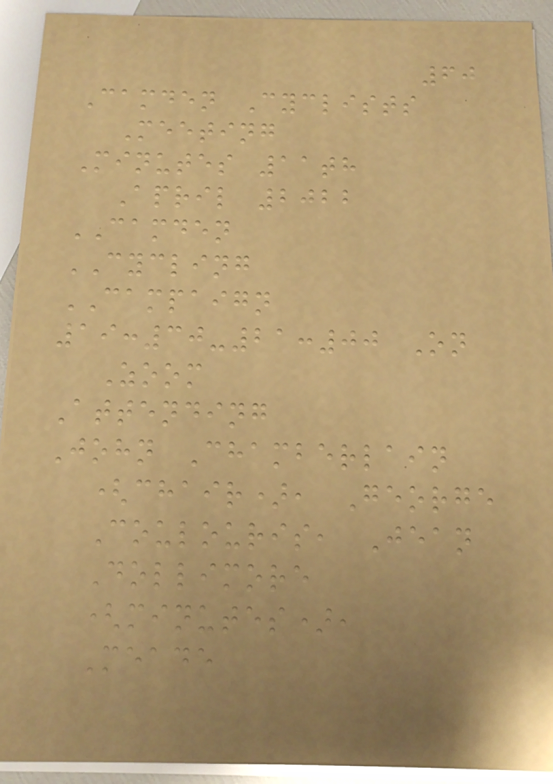60
Camden Cyclists
Meeting
Minutes 11th
April 2022
CAMDEN
CYCLING
CAMPAIGN
19:30-21:00 On
Zoom
Attending
John Chamberlain
(chair), George
Coulouris, Jean
Dollimore
(minutes),
Meade
